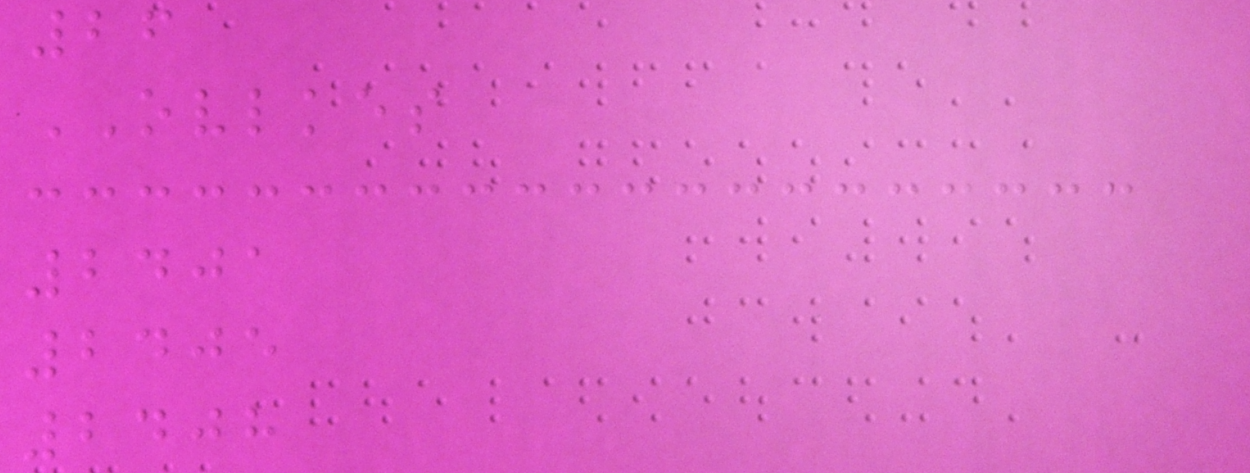26
OVLKES
2401
2405
2408
